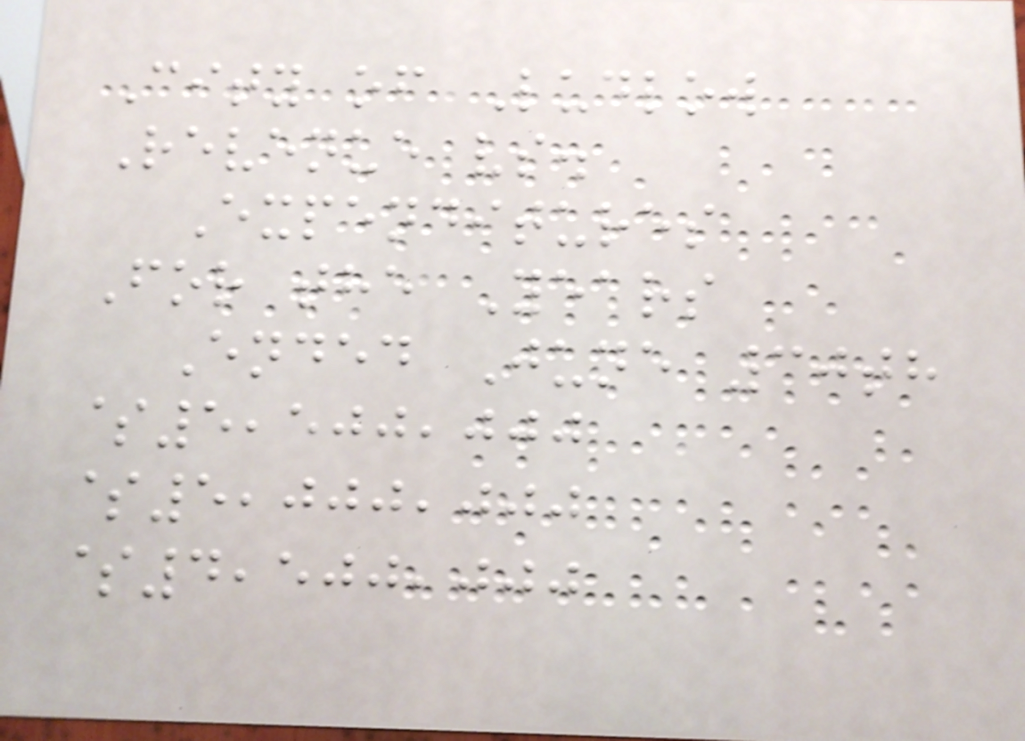City of Ludlow
Revenue vs.
Expenditures
For the Years
Ended June 30th
$5,500,000
$5,000,000
$4,500,000
